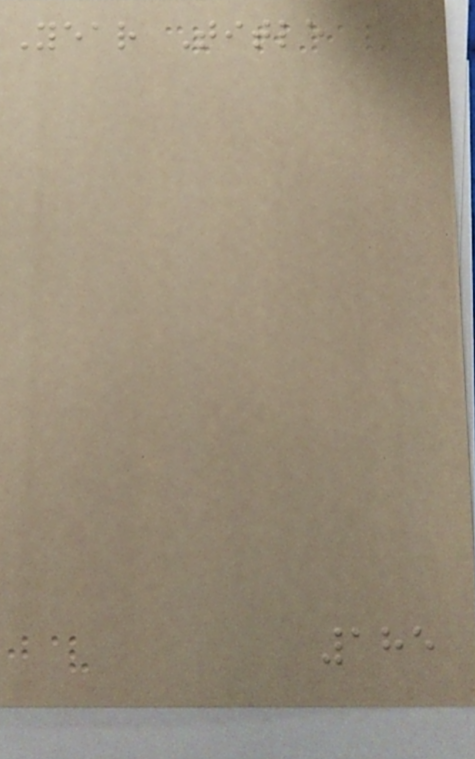Year Title
185
